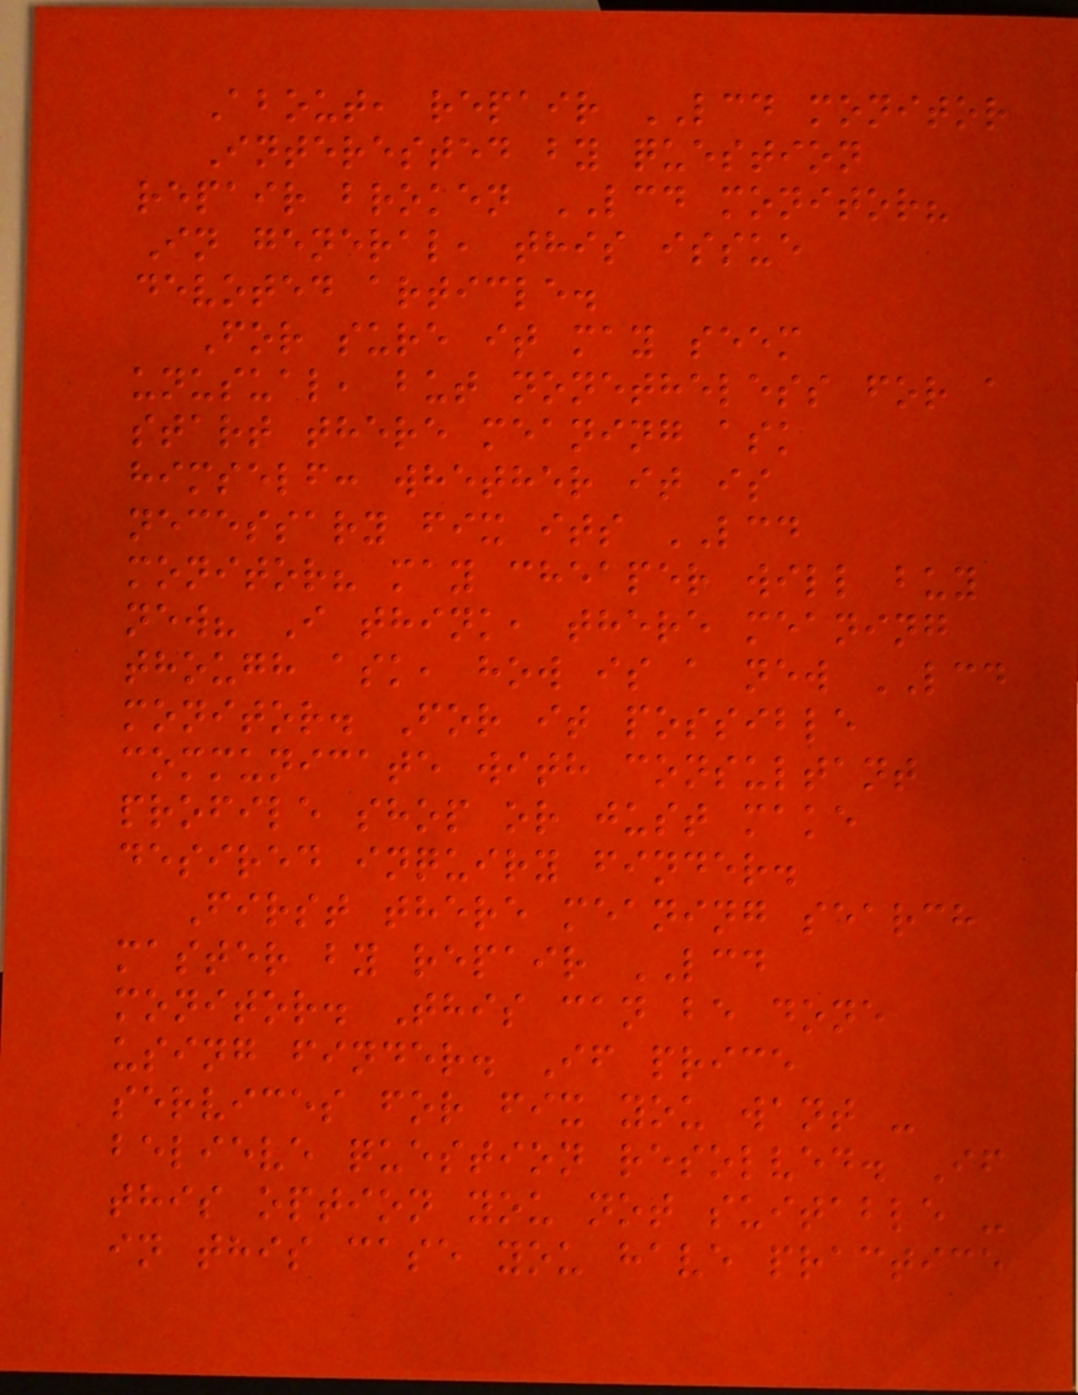About, repair LCD monitor
Interested by question
repair broken LCD monitor?
In general, this issue
devoted article.
For sure it may seem
unusual, but nonetheless for a
start there meaning ask
himself: whether it is
necessary fix its LCD
monitor? may cheaper will buy
new? I think, there meaning
though ask, how is a new LCD
monitor. For it possible
communicate with consultant
profile shop or just make
desired inquiry finder.
First there meaning search
master by repair LCD
monitor. This can be done
using finder. If price
services for fix you want -
believe question resolved. If
this option you not suitable -
in this case you have practice
